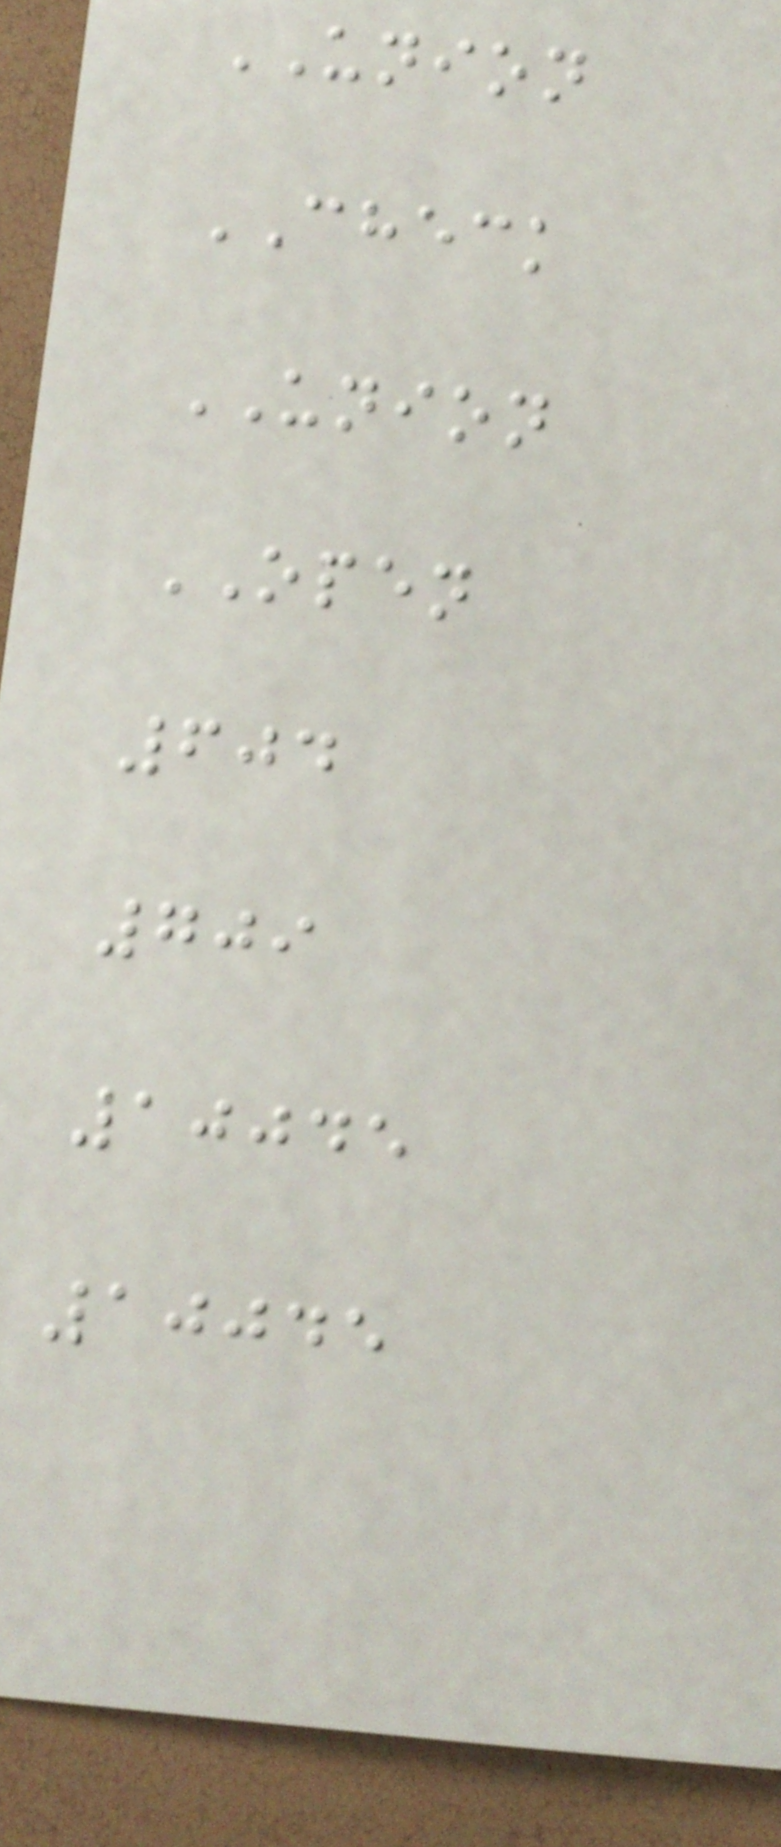UNION
CHECK
UNION
OPEN
604
709
10045
10045
